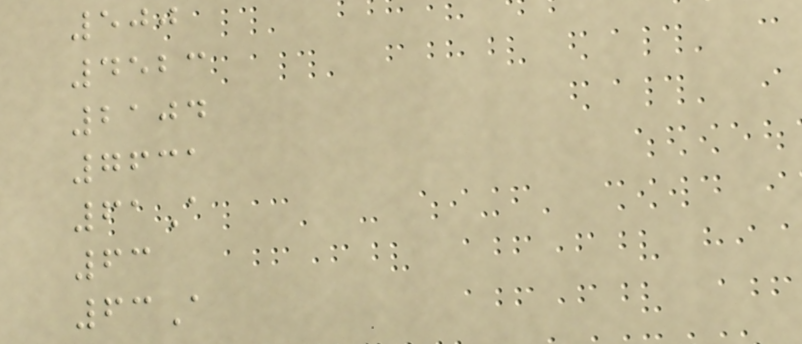500
4523
2104
7631
61A
63
63A
